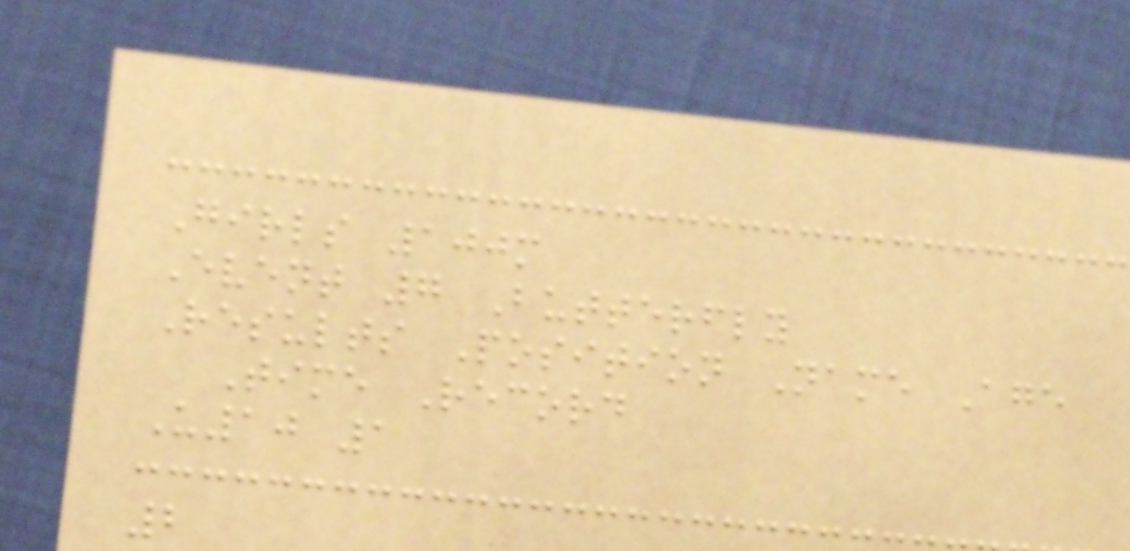Girls 100m
Event 7 Butterfly
Results Position Name Age
Time Record
U10 1
2
